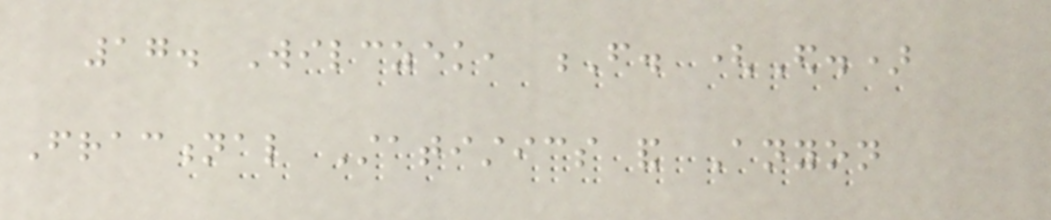17. Wilczek, F. (Ed.)
Fractional Statistics and Anyon
